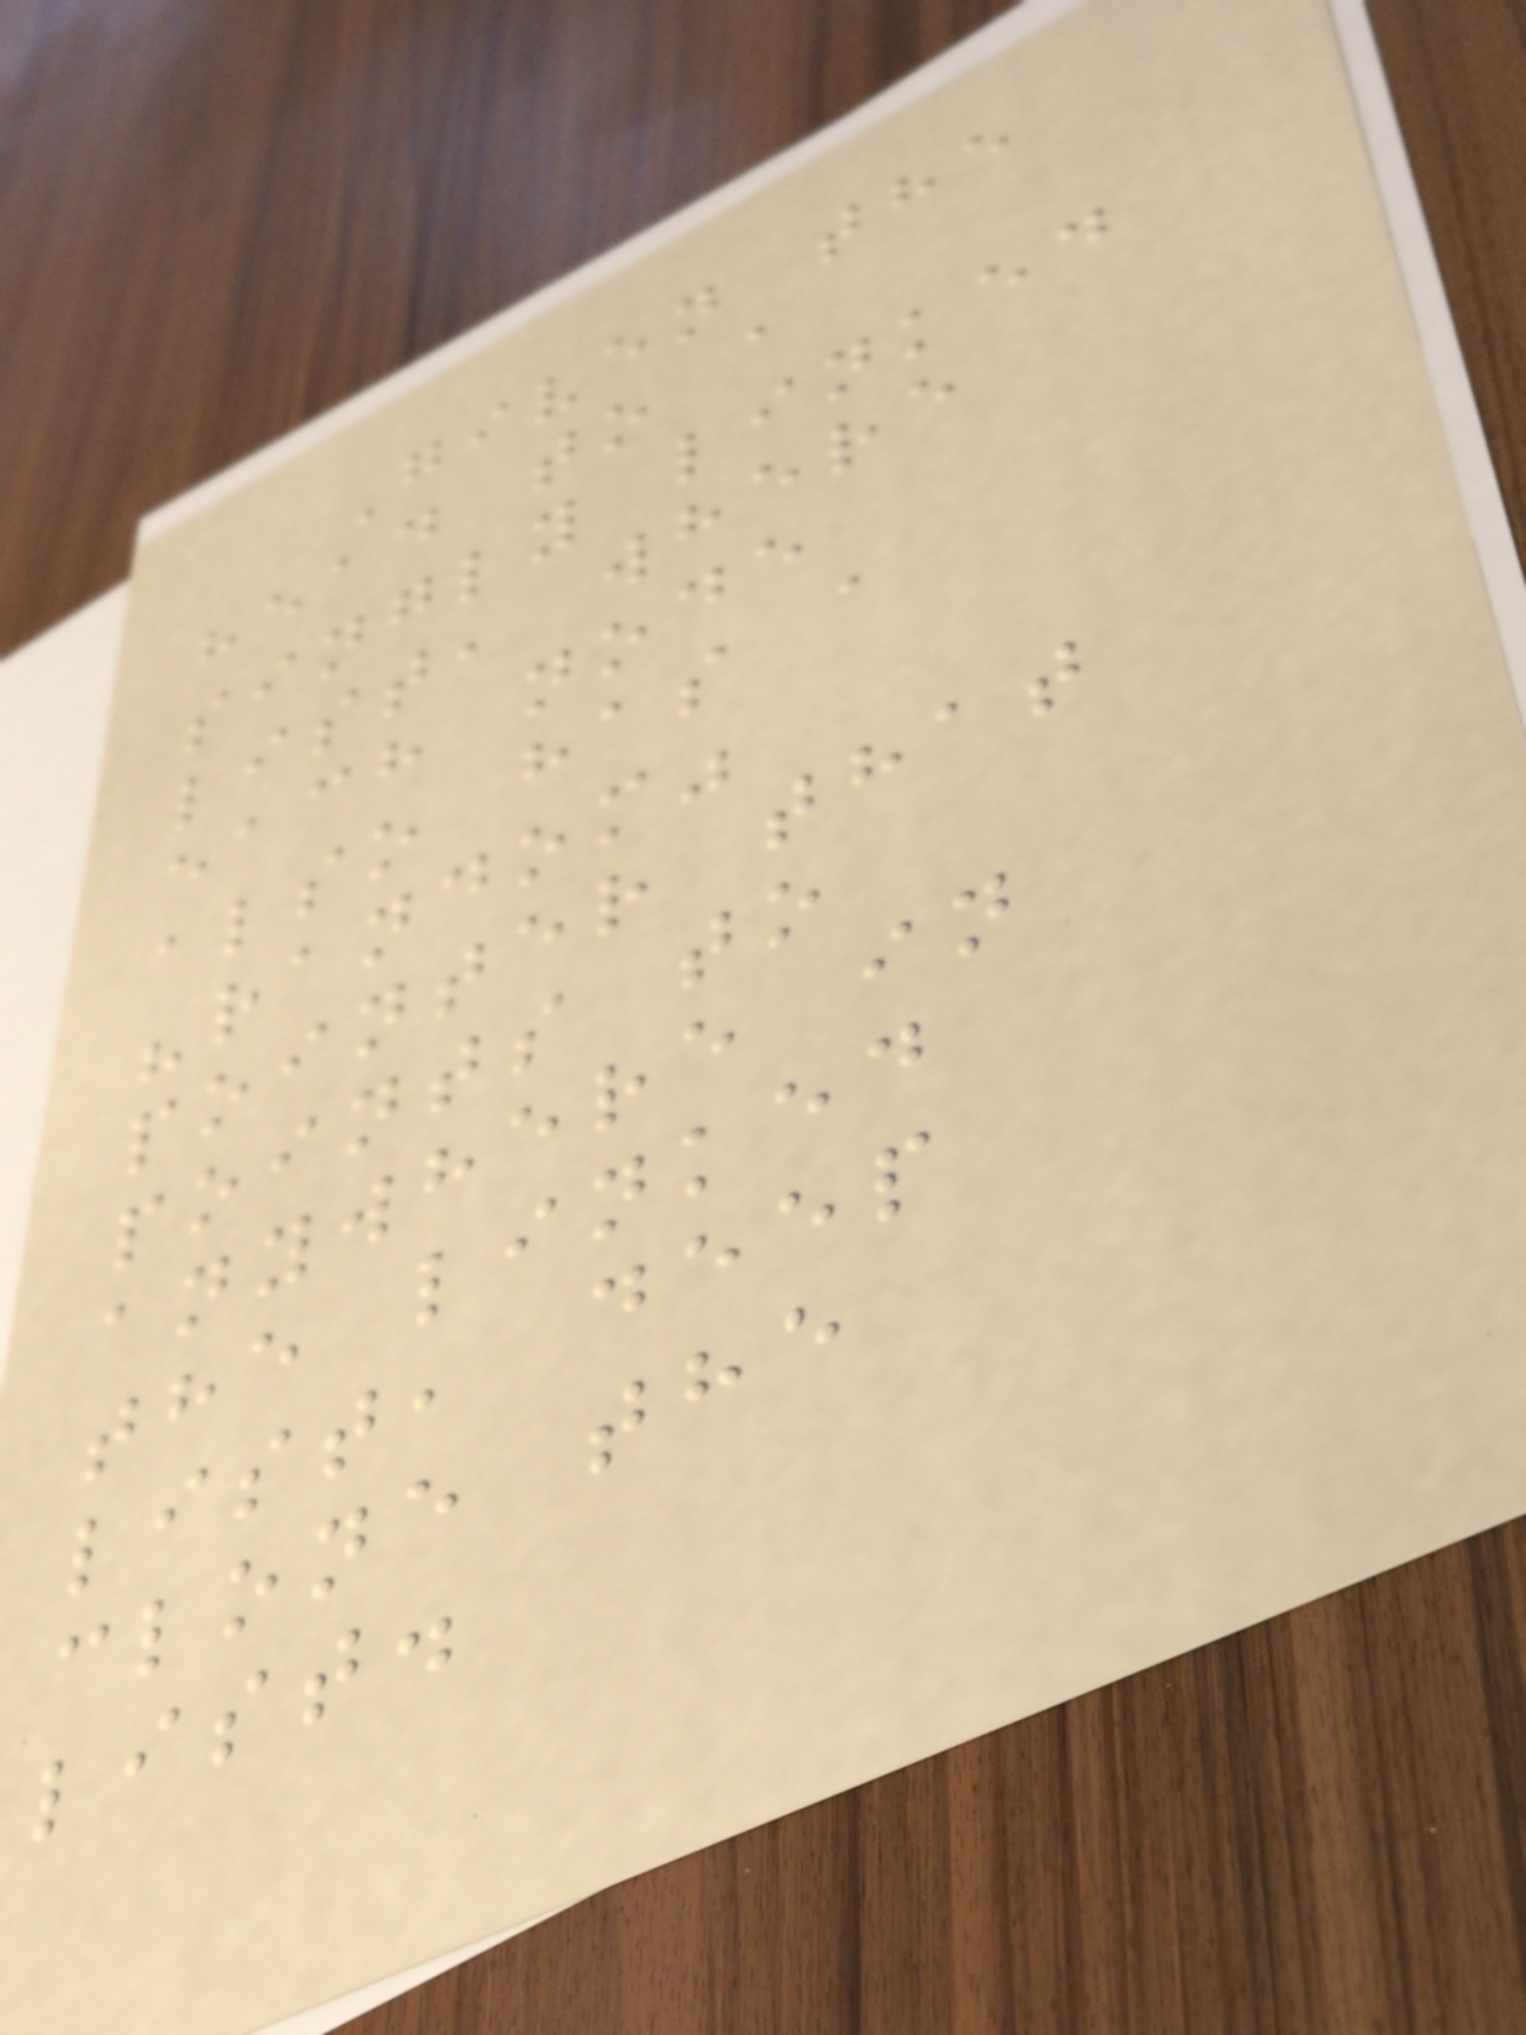Given the
head to a
singly linked
list, where
each node
also has a
"random"
pointer that
points to
anywhere in
the linked
list, deep
clone the
list.
